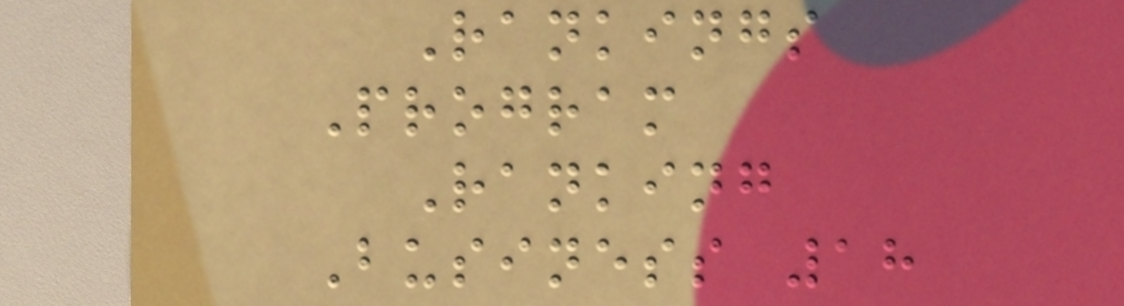Rankings
Program
Ranking
Business 18
